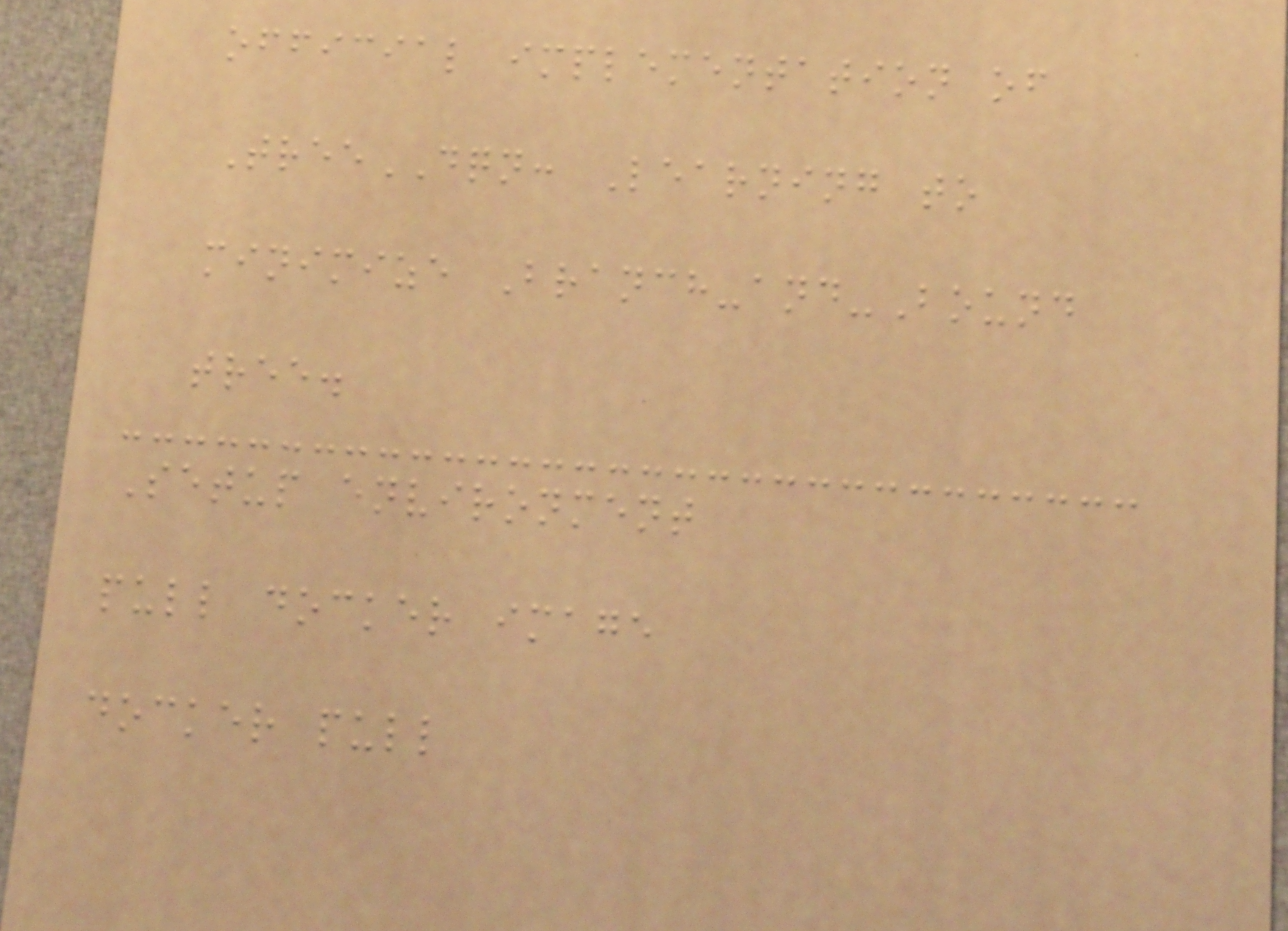official implementation of
TreeDQN: Learning to
minimize Branch-and-Bound
tree.
Setup environment
pull docker image
docker pull
